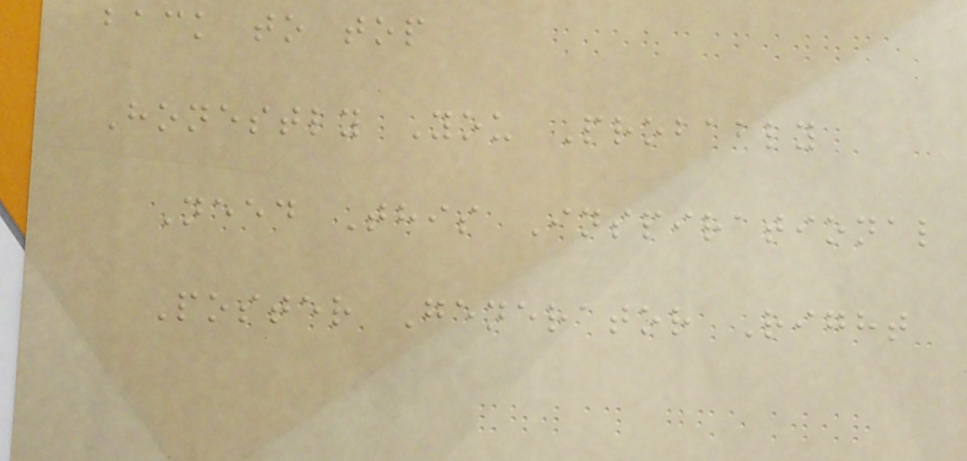back to top
Honestly You Probably
Need This Inspirational
Poster Generator Right
